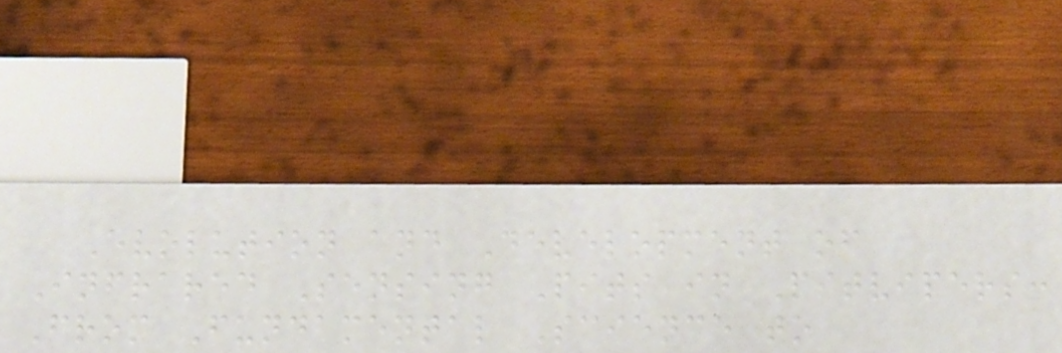Evolution and Development of
Infrared Sensing Pits in Pitvipers:
From Fundamental Science to
